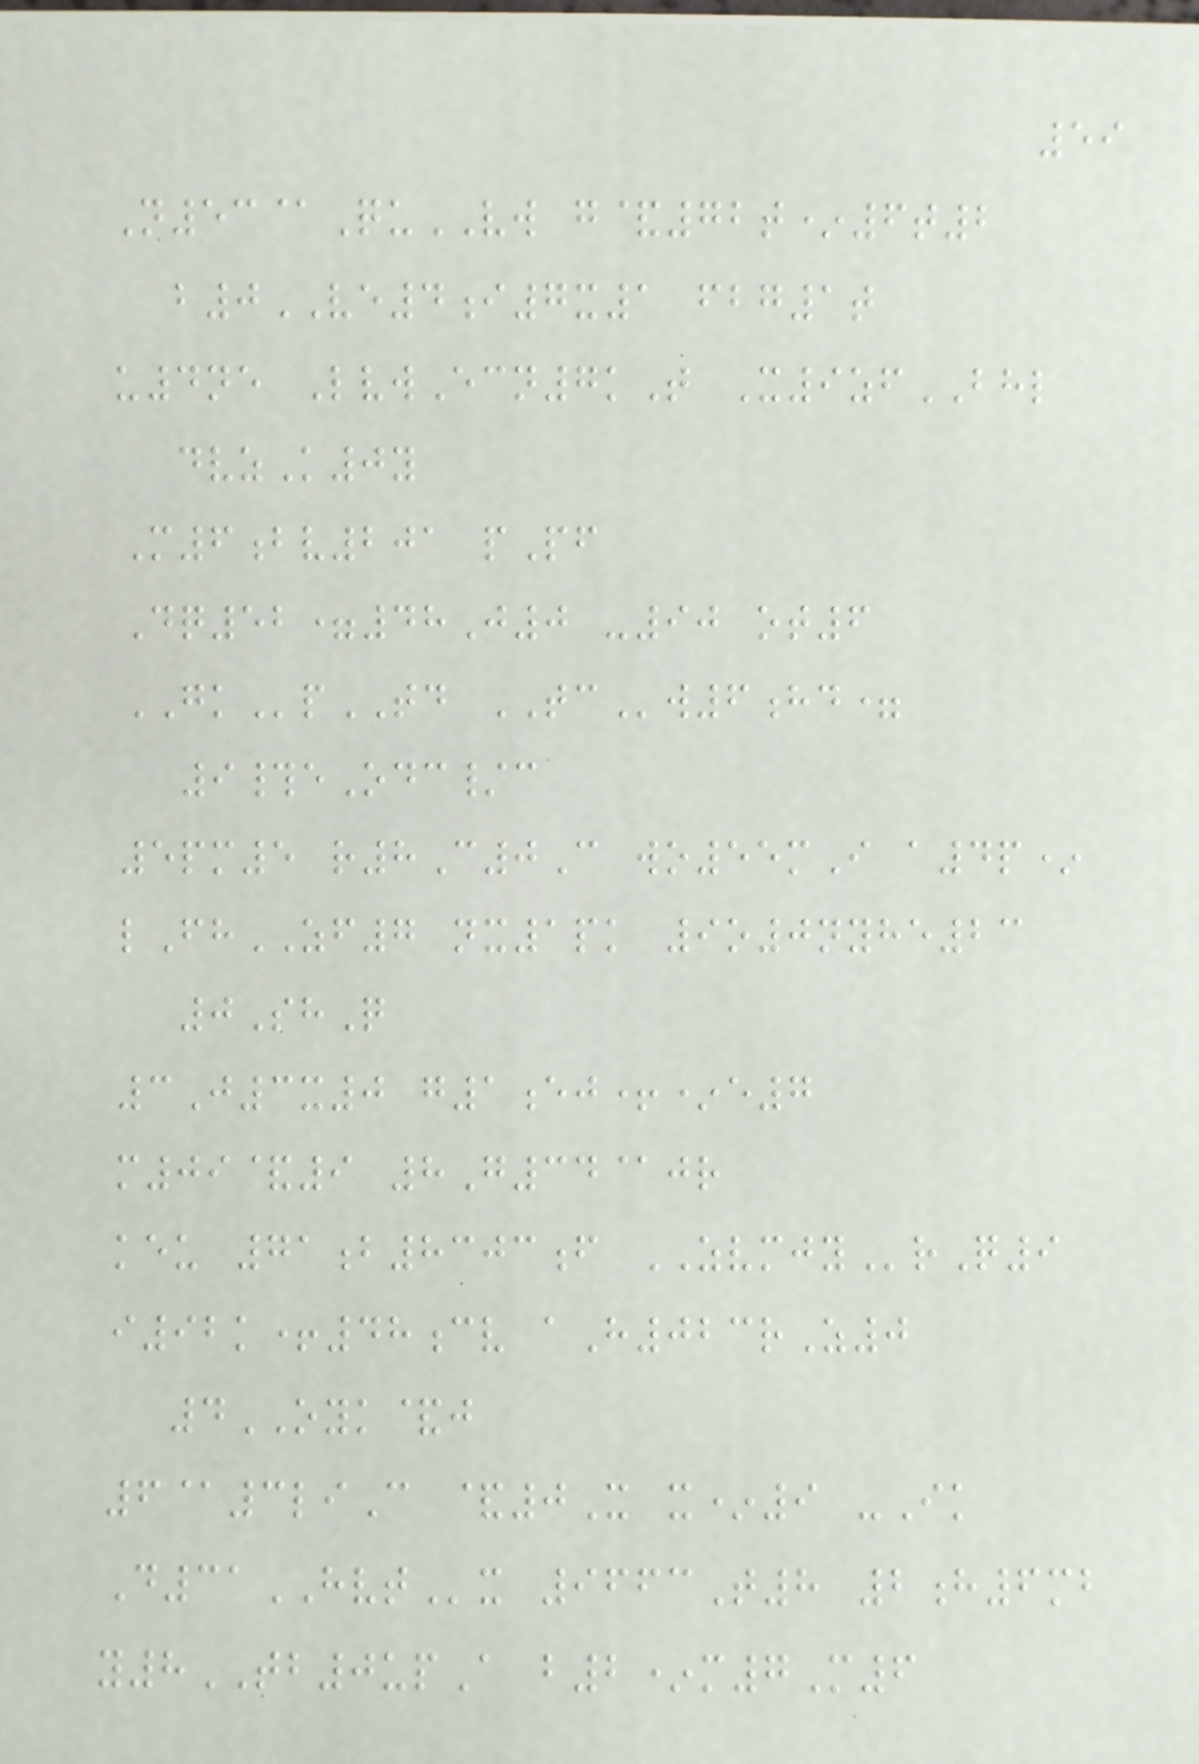59
N53@QuVW g&72t*6t2
b0VE4i7x1 fbg1t
u4ne LvwEcn7kT X9zfBHL
dvzK0y
M6bv201 pPf
Dq52=48J0 -90 ot6
GKpTD TCw6hd=
9#eOdc/c
5pm5 r8C0C wo55mI a4p*
lFhZF7 nx1pk 9o0nyhe23
0ShQ
3J3x0 g1ej+*e7
m09&9 8G34@jr
keu 71b8303f ZVMJYrQ9
i92k+48cv aH023rZ0
4OYK&j
6@3liC &0X x*9 -Ik
D31HVTx 9663T8 2h6mb
y8TB0upA b2*m7M6
